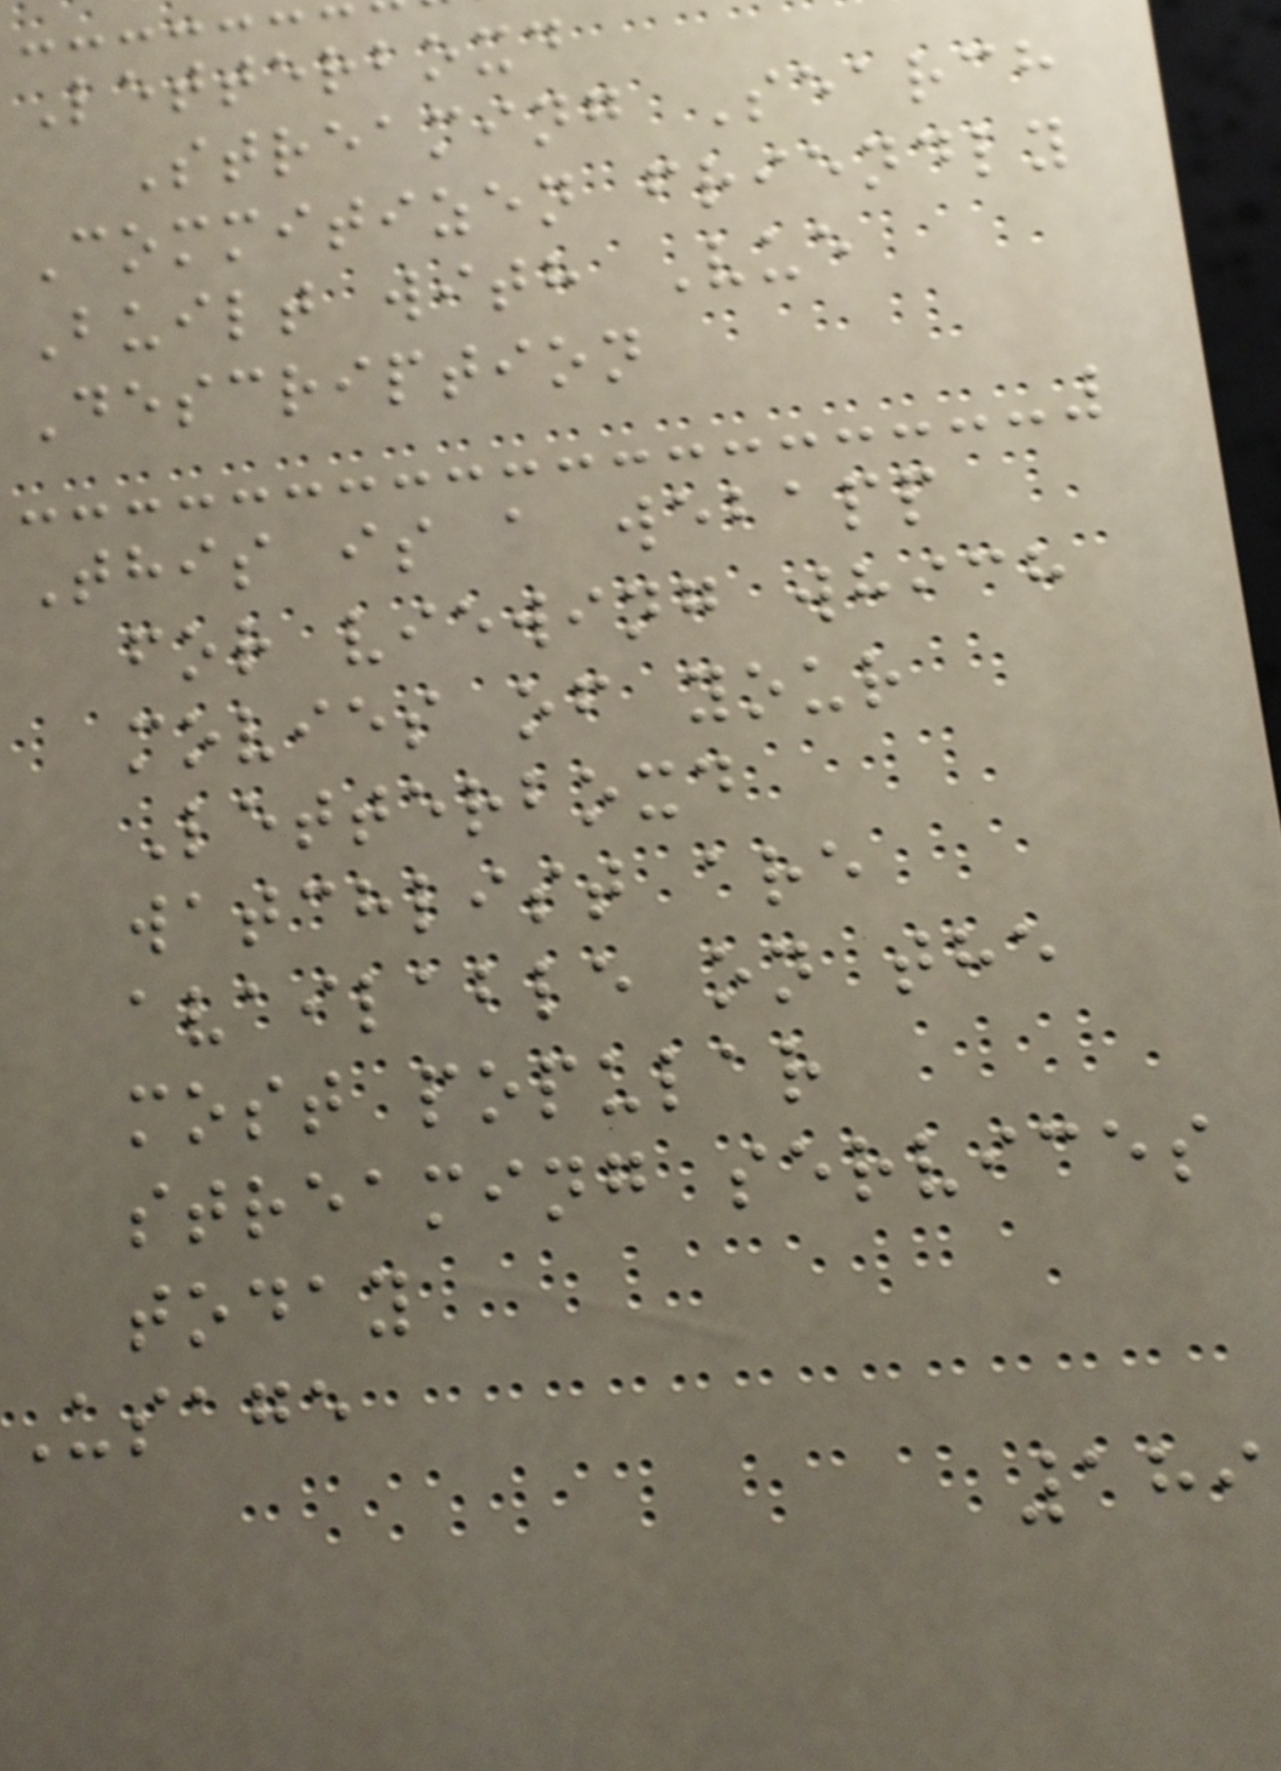Letterboxd
Streaming Search
Commitizen friendly
Built with Vue
Description
This is a webapp
for viewing which
movies of your
Letterboxd
watchlist are
available on the
most popular
streaming services
today
Usage
189
